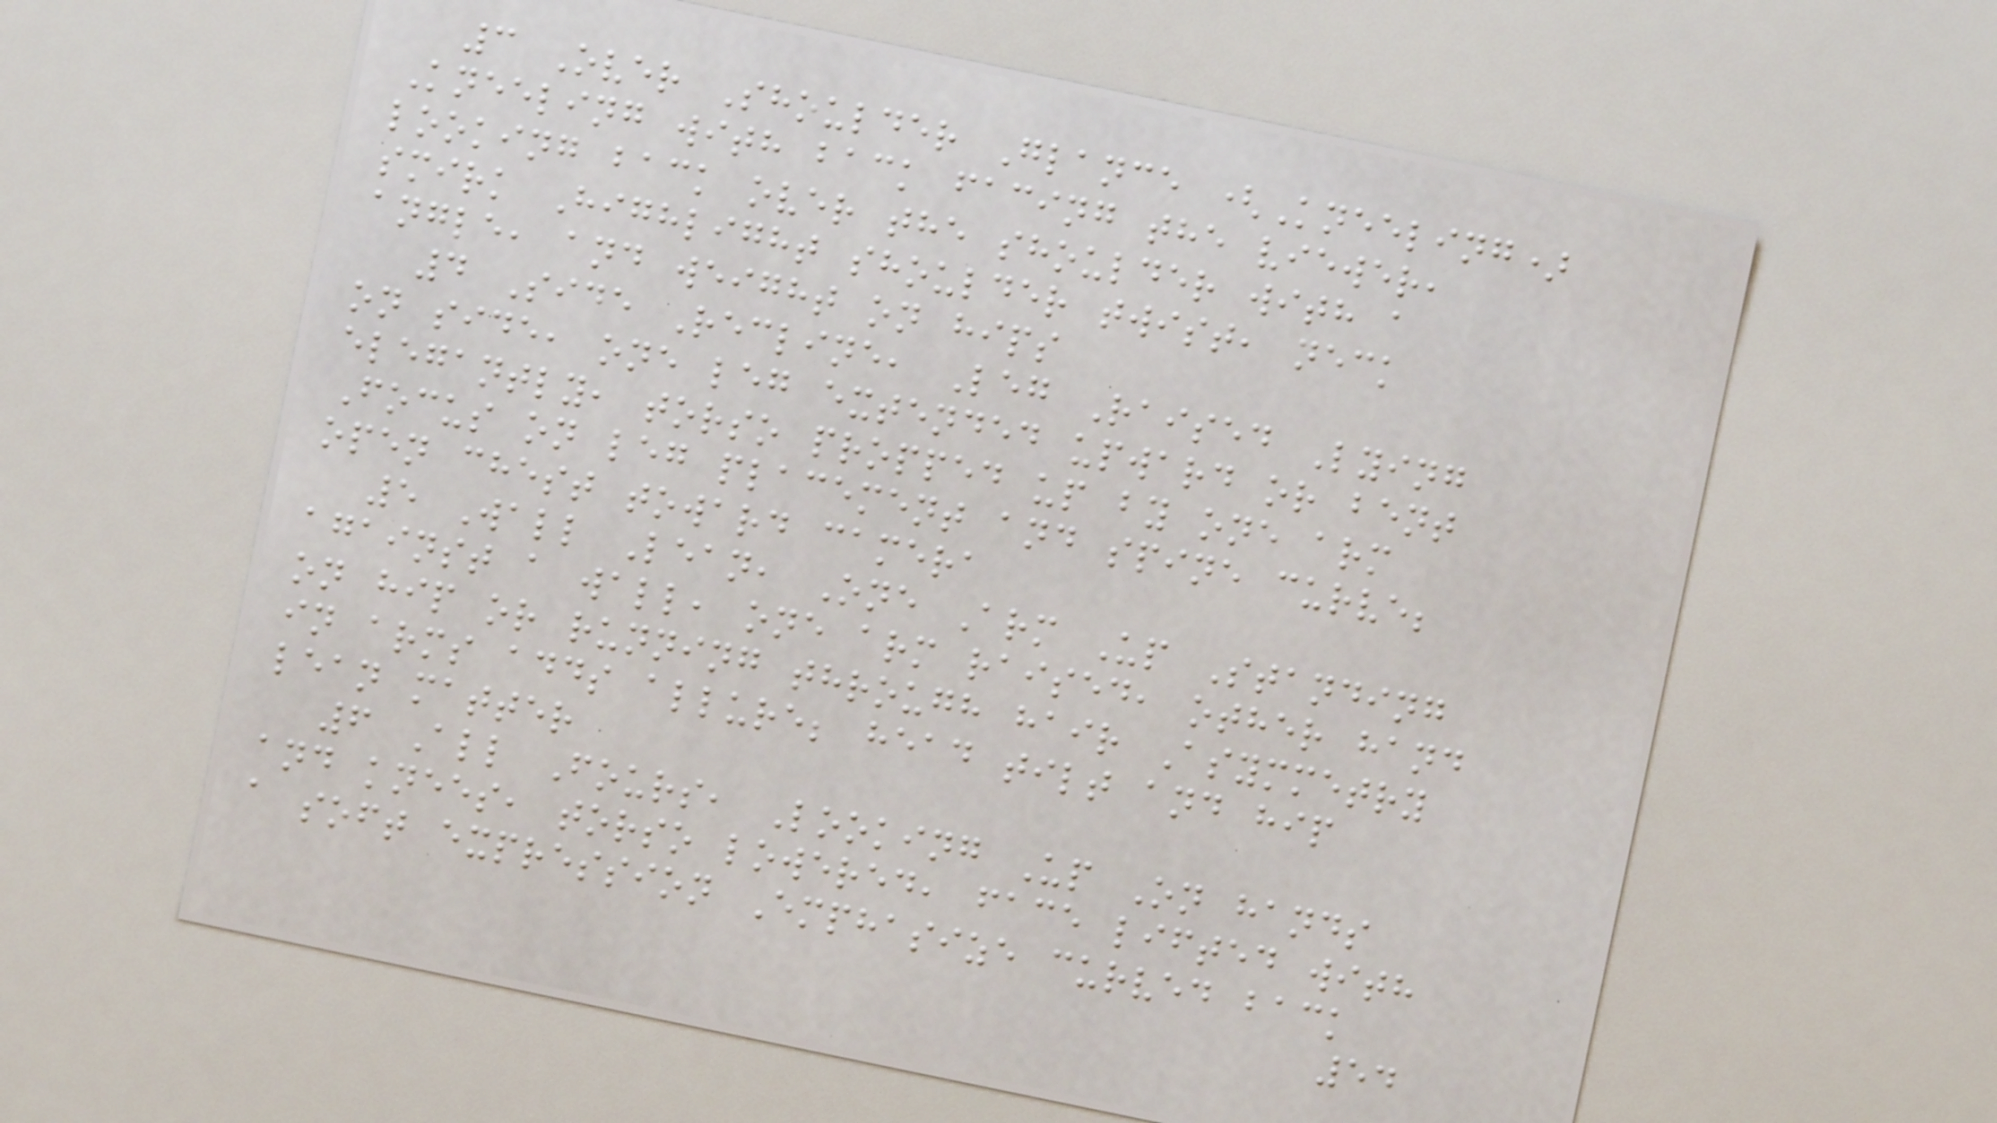3 Over Shoulder Glance (Kneeling)
Kneeling with back facing the viewer,
looking back over the shoulder with a
smirk Highlight shoulder twist, neck
angle, and weight on hips
4 Side Recline, Leg Raised Lying
on side, one leg extended upward or bent
elegantly, torso propped up by one arm
Focus on leg placement and spine curve;
open chest toward camera
5 Wall Lean, One Arm Up Standing
against a wall, one arm raised, other hand
on hip or running through hair Asymmetry
in arms adds allure; head tilt and hip
lean matter
6 All Fours, Looking Up On hands
and knees, torso lowered, face lifted with
a soft expression Emphasize curved back
54
